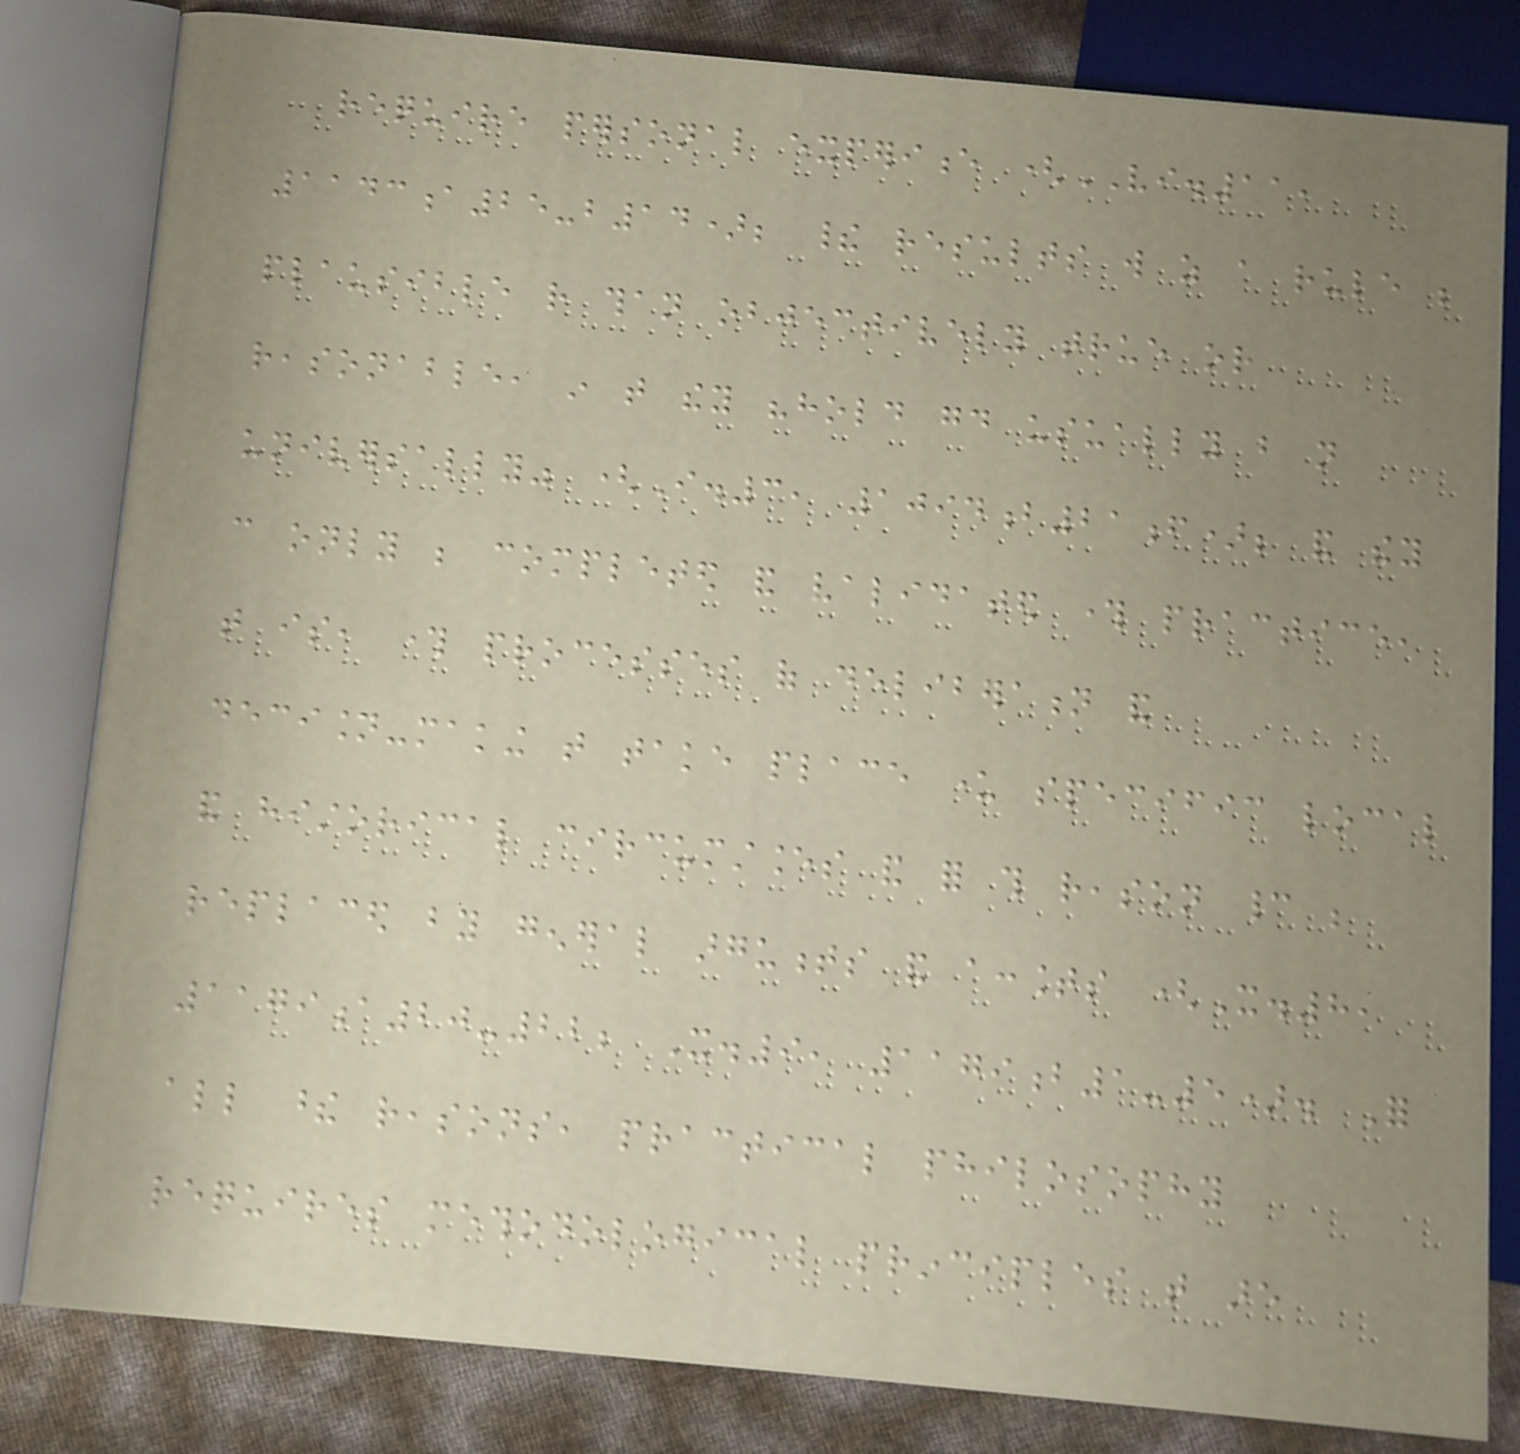require personal experience (VI.11,
1143a25-b14); their results will as a rule be
plausible rather than objectively true or
reasonable, in that they "hold good usually but not
universally" (I.3, 1094b21f); and they
can only be completed and validated through practice,
that is, through processes of deliberation and
decision-making that take place under specific local
and historical circumstances and for this reason cannot be
replaced by general arguments and accounts (X.8,
1179a20-22; X.9, 1179b1-5). For
all these reasons, practical philosophy
requires methodological principles that are
